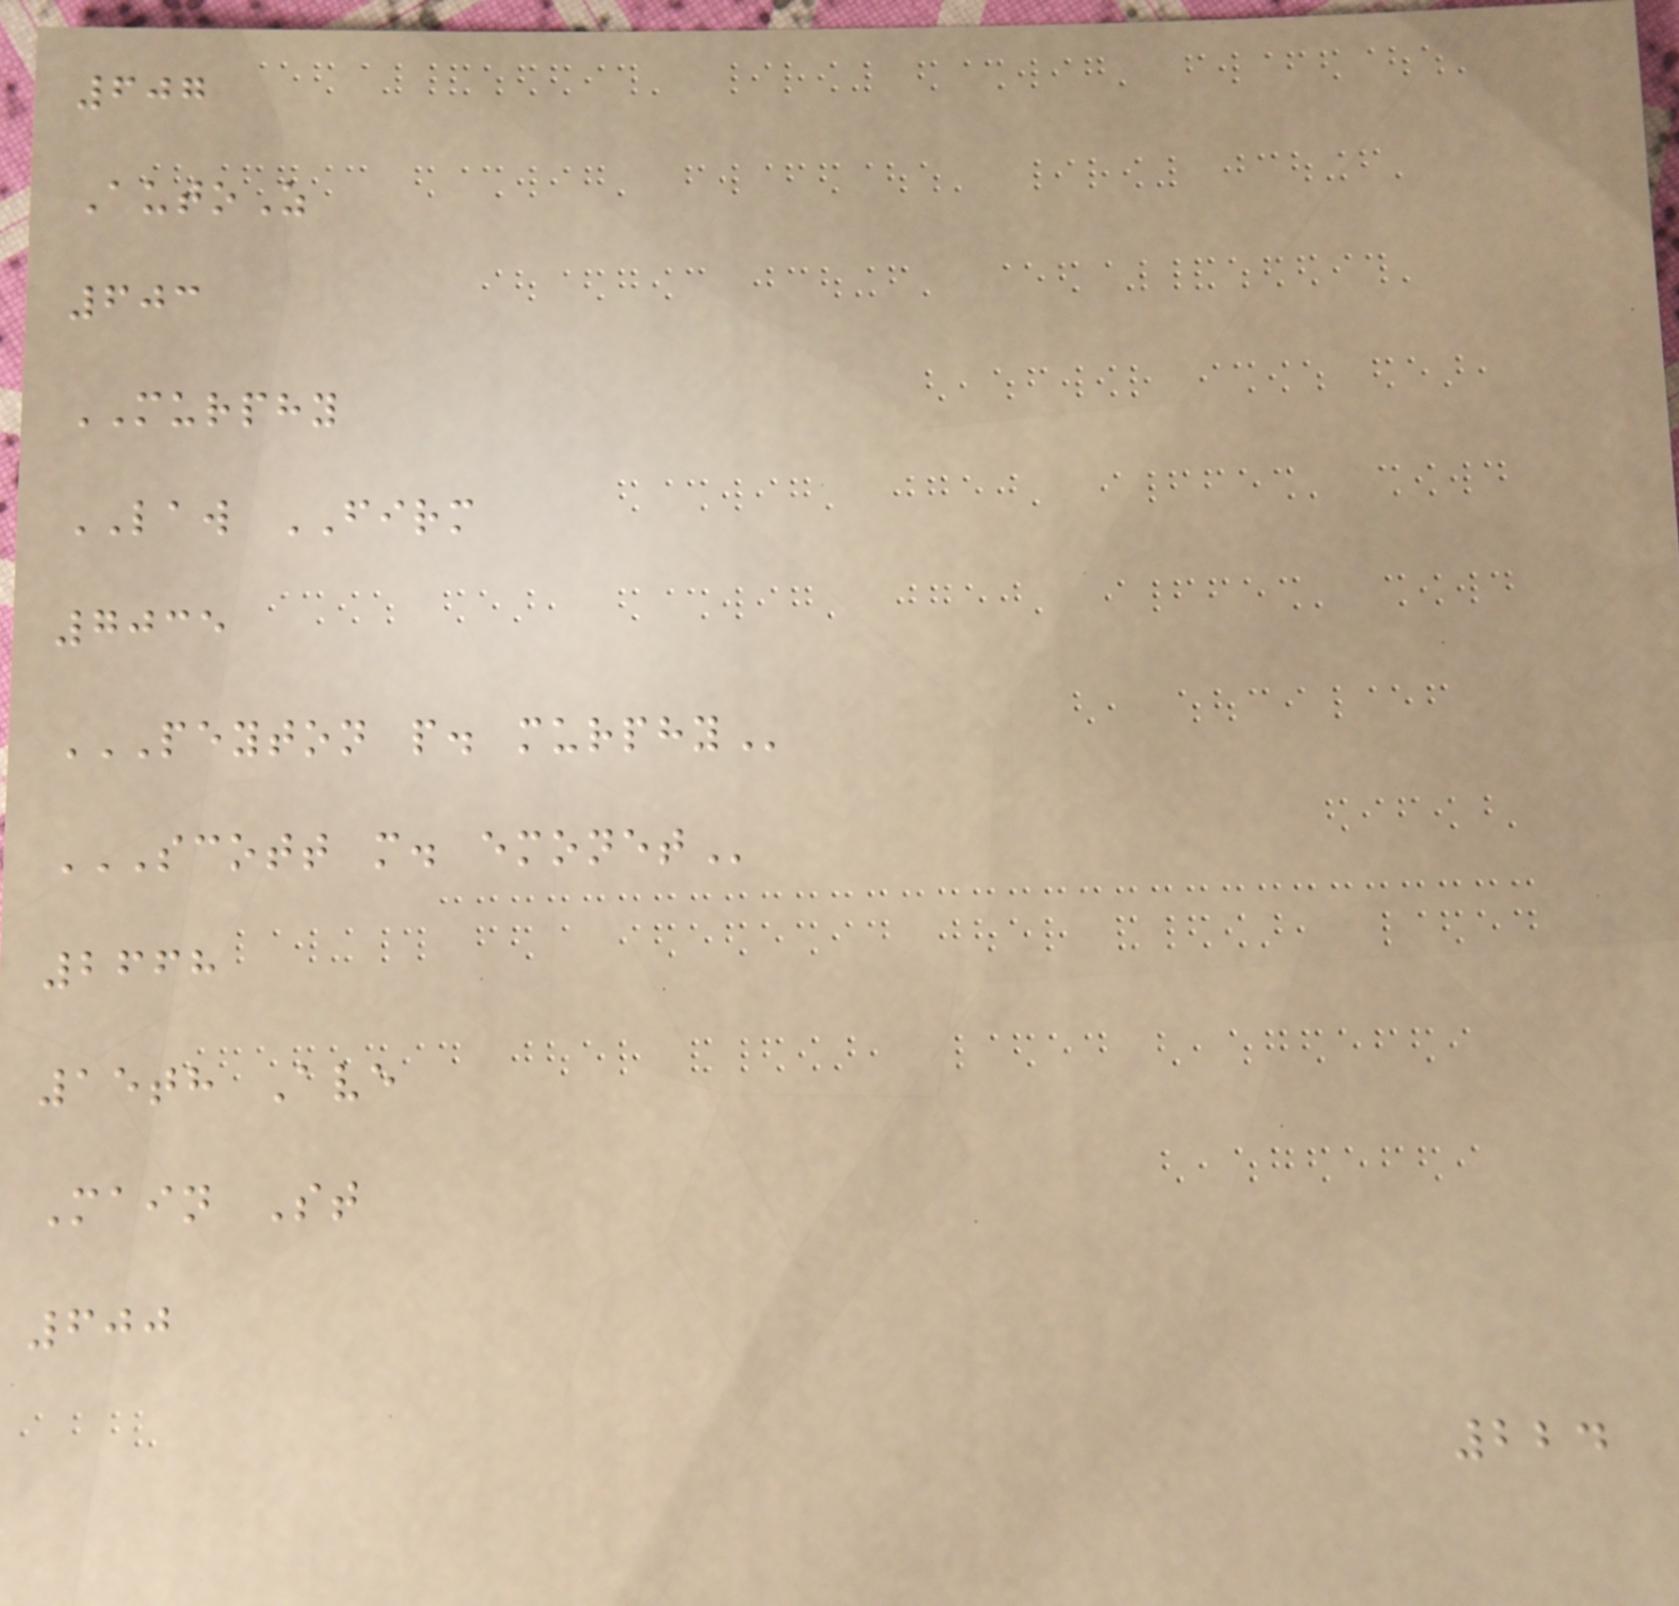607
AutoZ
603
MURPHY
LAW FIRM
7035
PEYTON P. MURPHY
SCOTT M. EMONET
2668
15th Ave
Main St
600
224
